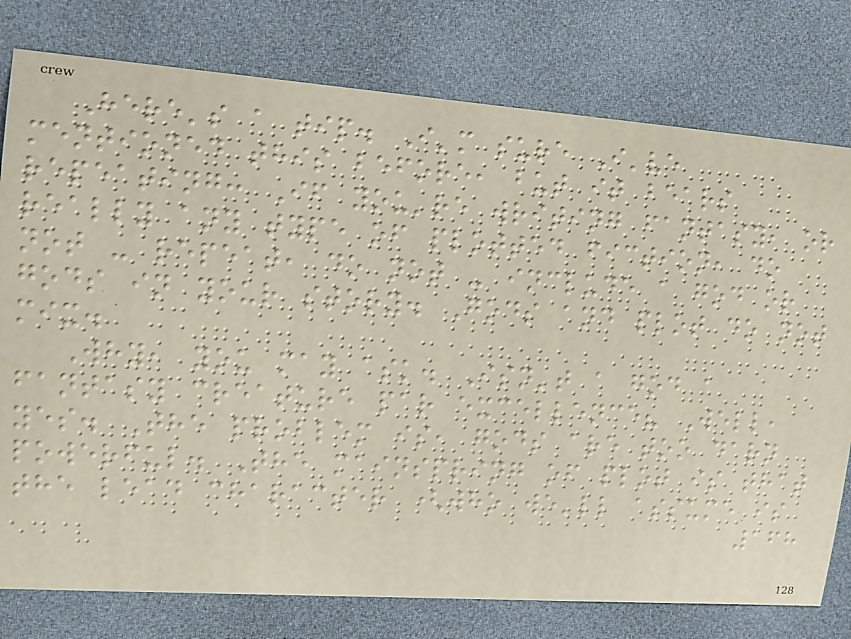Here's a tip. I'm sure I've
mentioned this before, but it bears
repeating: If you're writing fantasy, or
really any type of plotted fiction, do
not - repeat, do not - include a god or
gods in your story. Gods and plot do not
mix.
Why, you may ask. Isn't a god a
fantasy creature par excellence? Well,
yes. The problem is, gods are too darn
powerful. The mainspring of plot is that
the lead character (who we'll assume is
168
